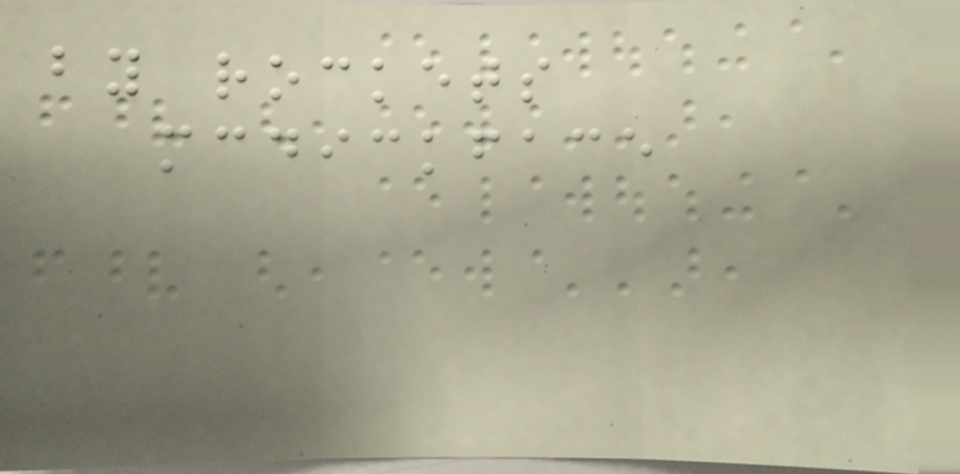by rockets
mcdickface
